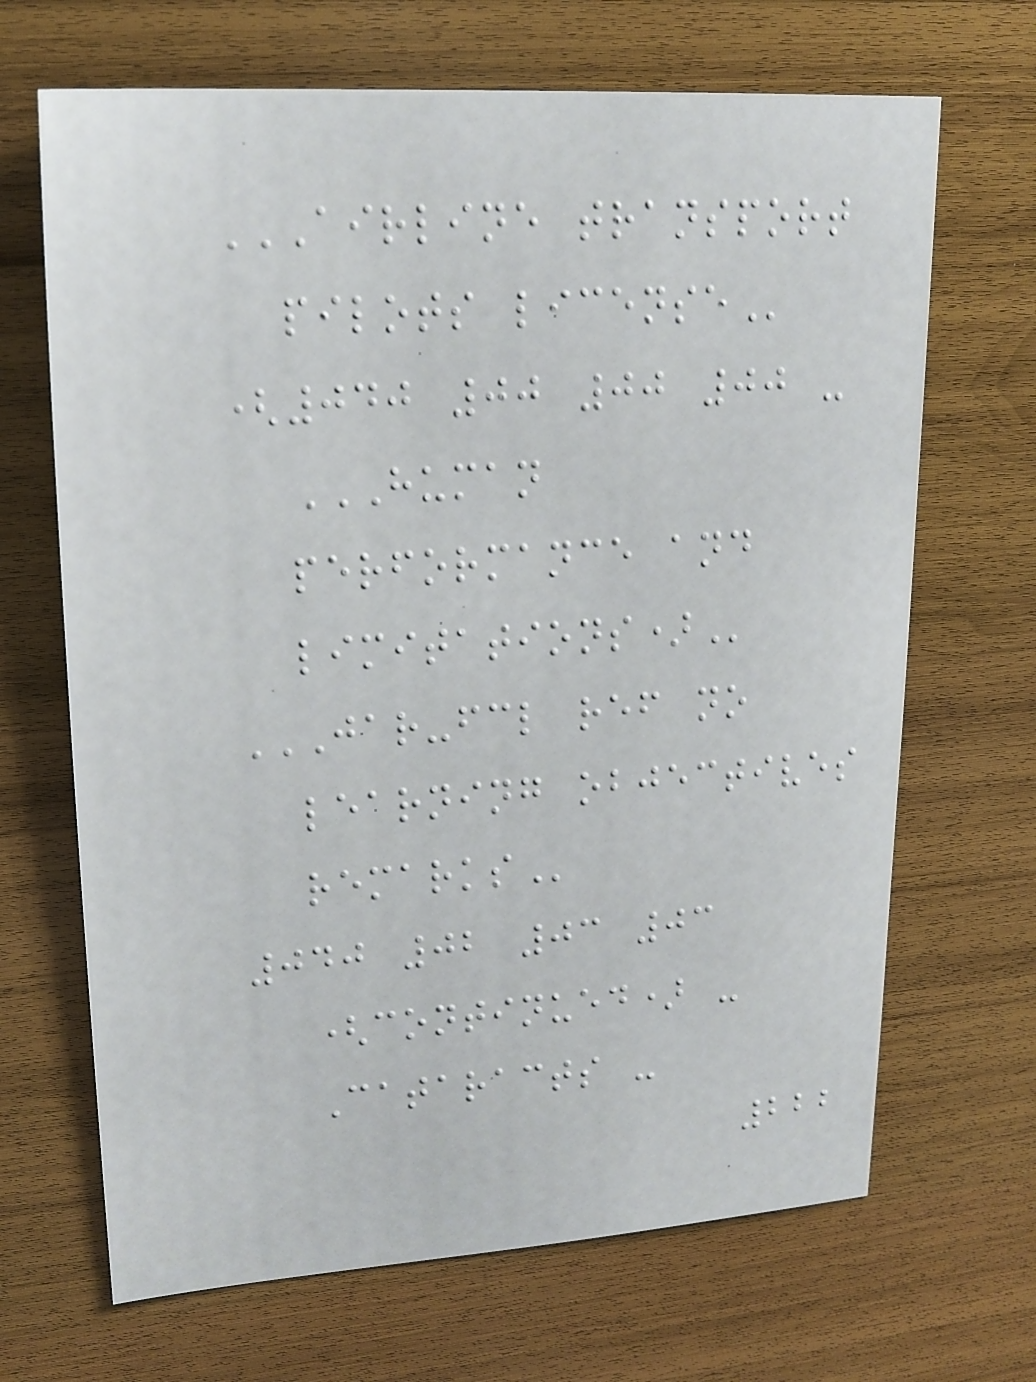AIRLINE TRANSPORT
PILOTS LICENSE
(040 00 00 00 -
HUMAN
PERFORMANCE AND
LIMITATIONS)
JAR-FCL REF NO
LEARNING OBJECTIVES
REMARKS
040 02 03 03
(continued) -
Cataracts -
222
